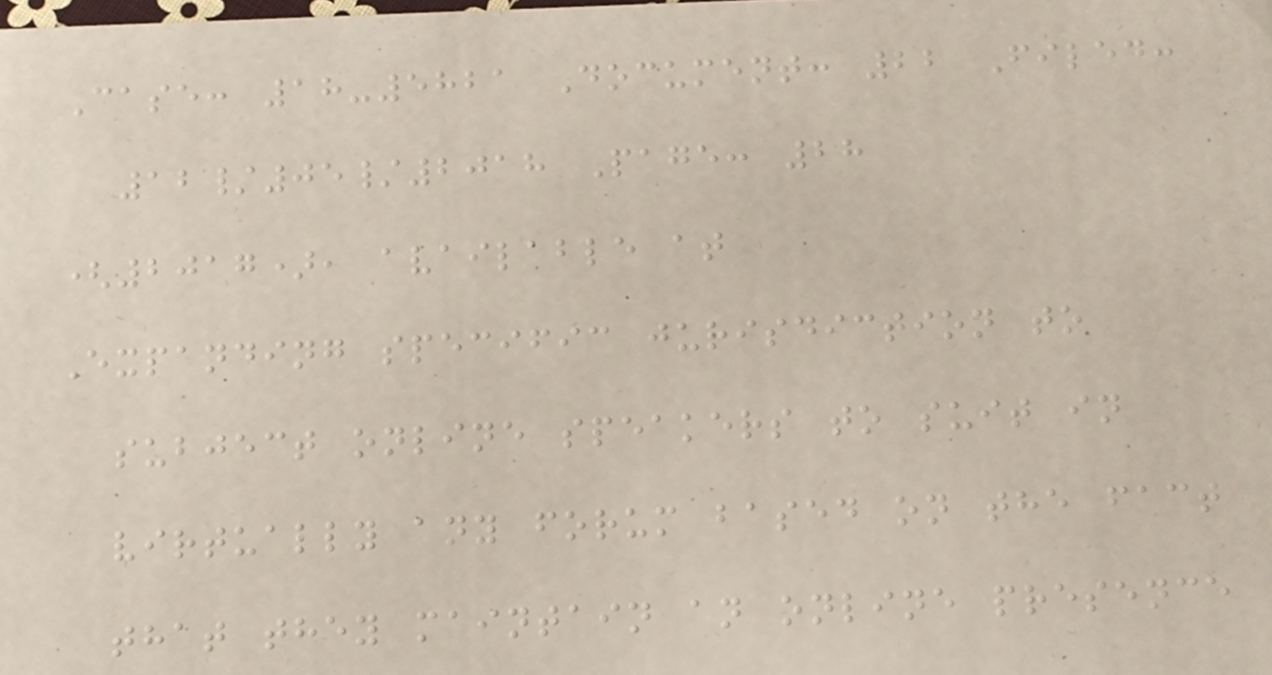Case: 18-5821 Document: 22 Filed:
12/05/2018 Page: 28
(2017), available at
Expanding specific jurisdiction to
subject online speakers to suit in
virtually any forum based on the fact
that they maintain an online presence
